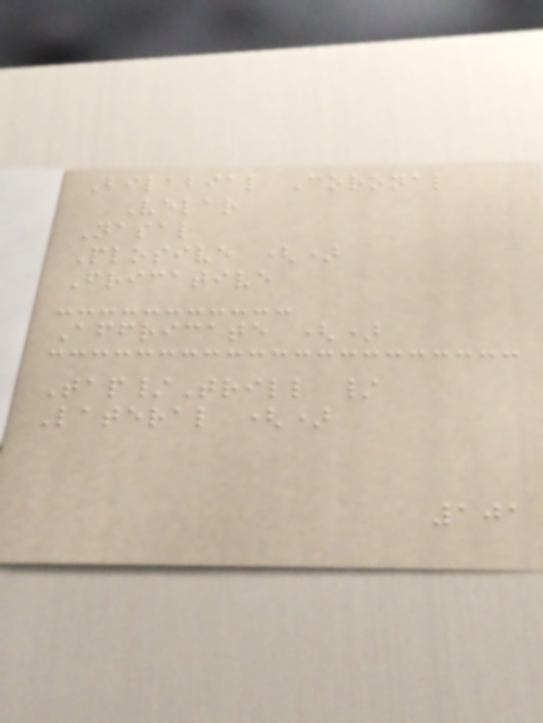Bilabial Coronal
Velar
Nasal
Plosive ()
Fricative
Affricate ()
Tap/Trill /
Lateral ()
101
